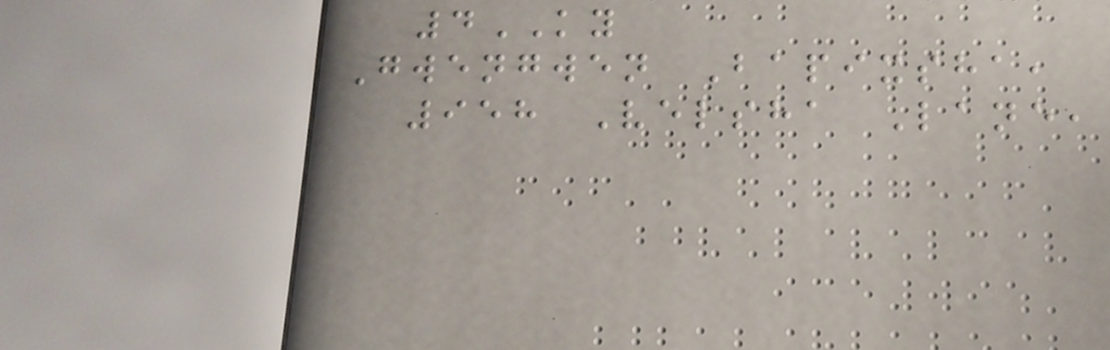4KY
Gwengwen Bapixsha,
958 Velsha Lane,
